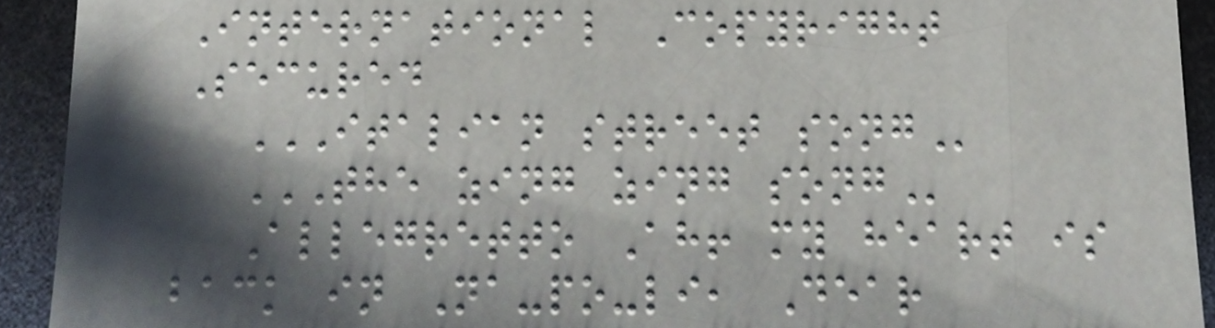International Copyright
Secured
ITALIAN STREET SONG
THE ZING ZING SONG
Allegretto Ah! my heart is
back in Na-po-li, Dear
